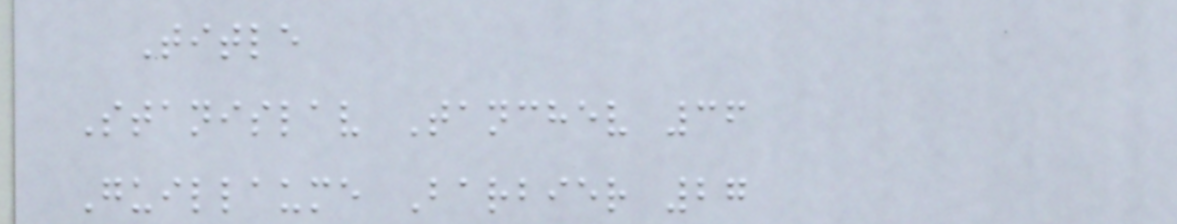Title
Stanislav Tanchev 36
Guillaume Barbier 27
